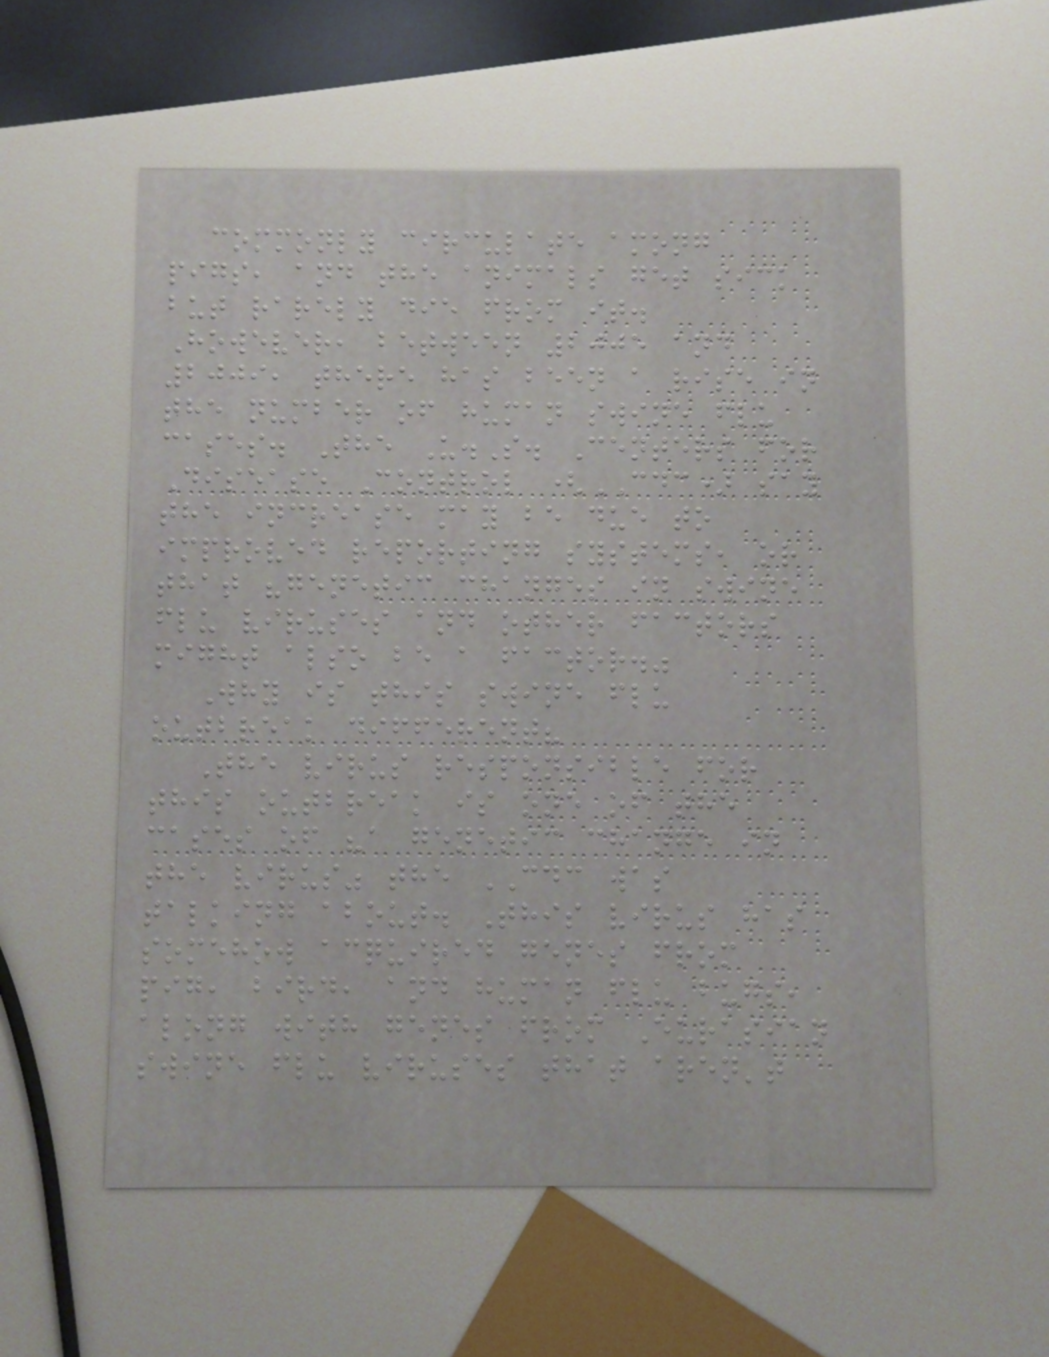commonly circulate among
pigs, and the animals get sick
but rarely die from it.
However, between 2005 and
2009, there has been a rise in
the number of human swine flu
cases. The U.S. Centers for
Disease Control (CDC) say
the increase may be due to
improved reporting systems, or
that "genetic changes in swine
flu viruses and other factors
might also be a factor."
Why is this swine flu
outbreak different?
The virus responsible for
this outbreak is one of the
cases of "a genetic change in
the virus" the CDC was
talking about. This virus has
somehow acquired genes from
pig, bird, and human flu bugs,
along with genes from Eurasian
swine flu viruses that aren't
